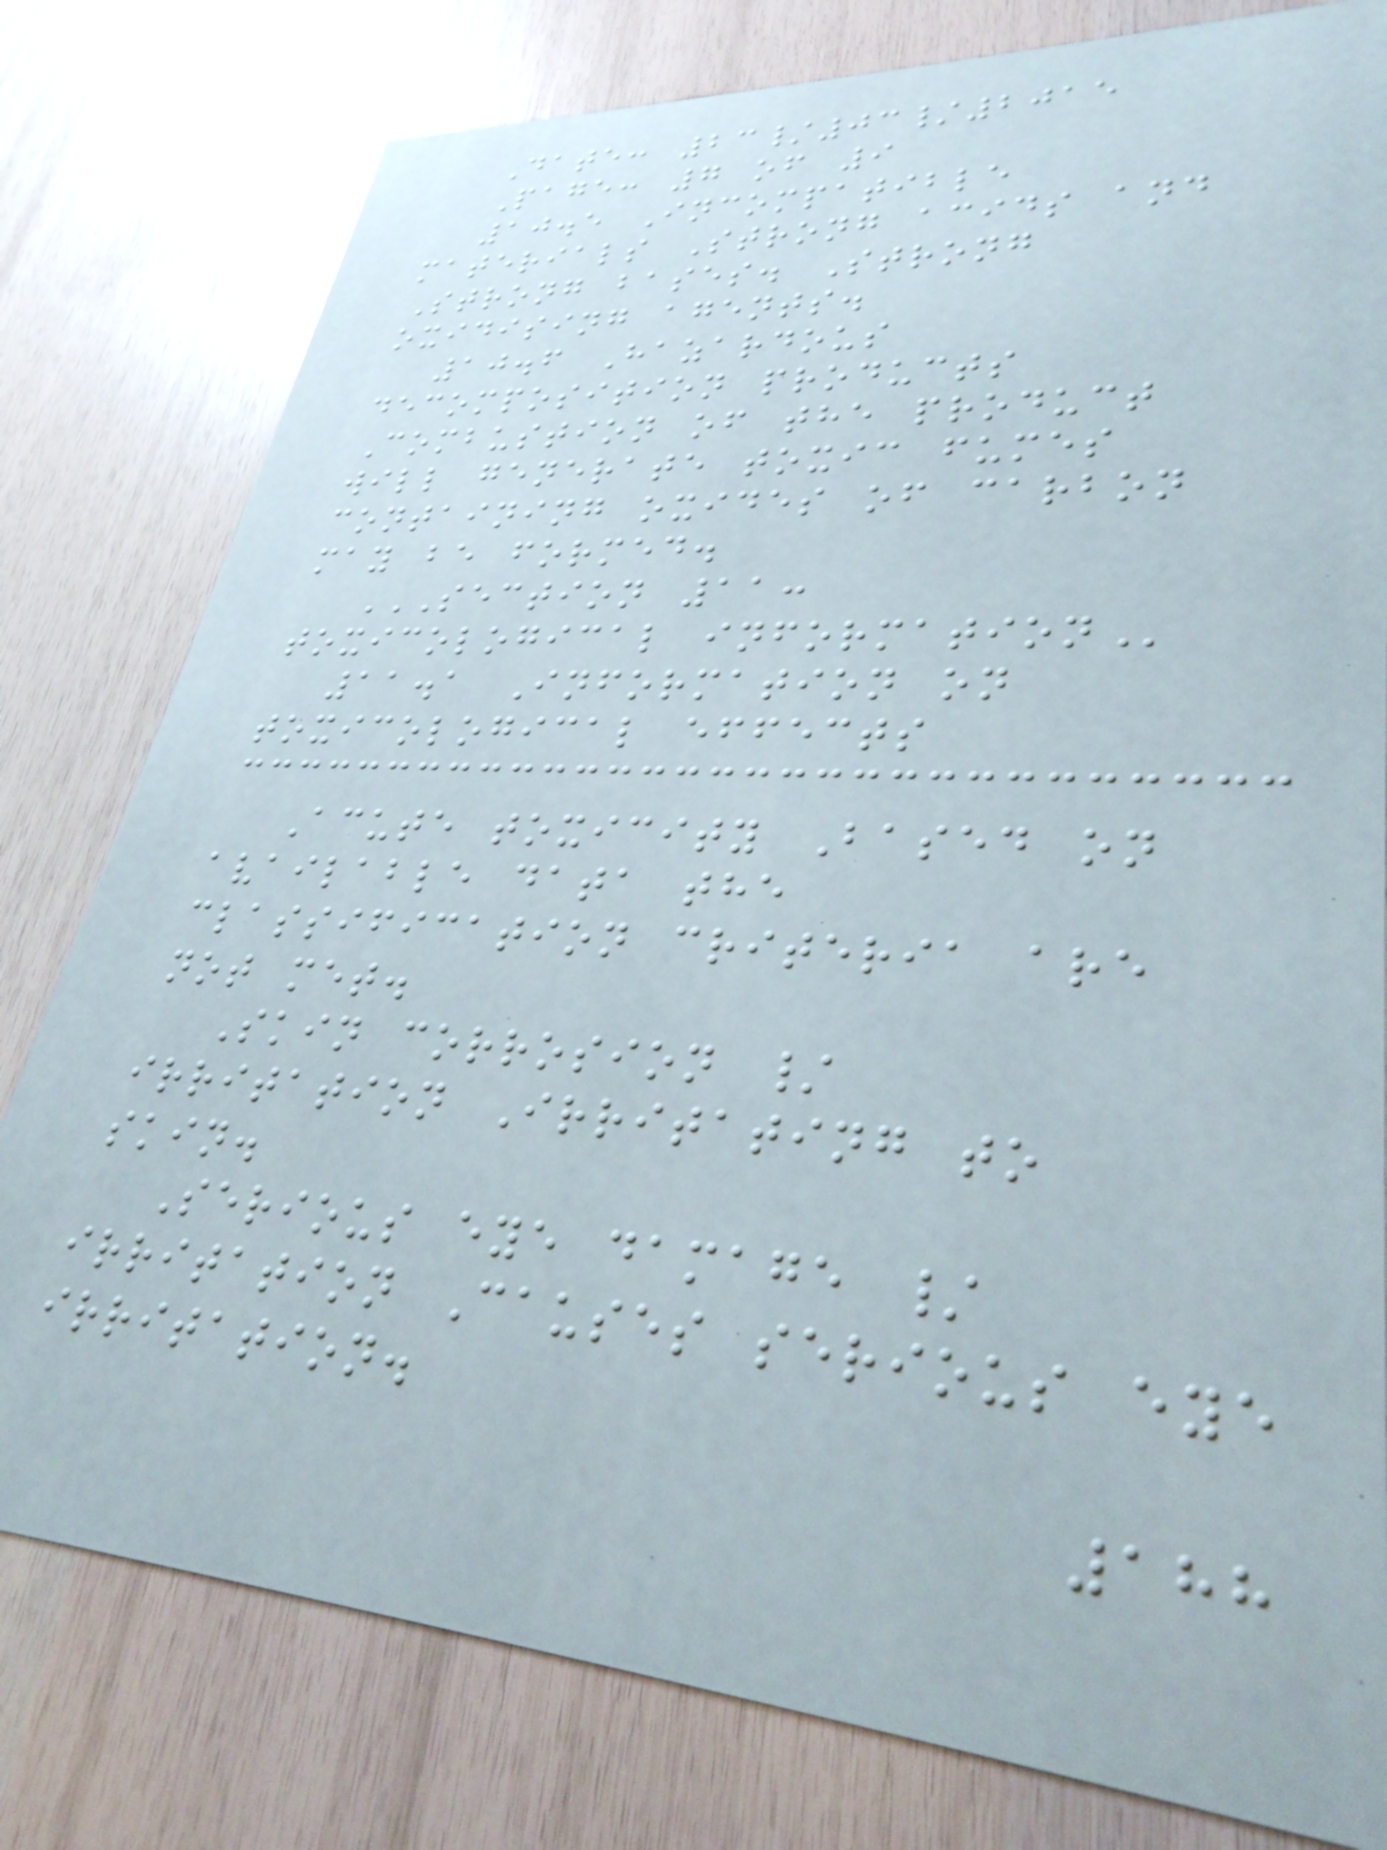Date: 23/03/2015
Page: 7 of 9
10.5 Incompatible
materials Strong acids and
Strong bases. Strong
oxidising agents.
10.6 Hazardous
decomposition products
Combustion of the product
will generate toxic fumes
containing oxides of carbon
may be formed.
SECTION 11:
TOXICOLOGICAL INFORMATION
11.1 Information on
toxicological effects
Acute toxicity Based on
available data the
classification criteria are
not met.
Skin corrosion /
irritation Irritating to
skin.
Serious eye damage /
irritation Causes serious eye
irritation.
188
